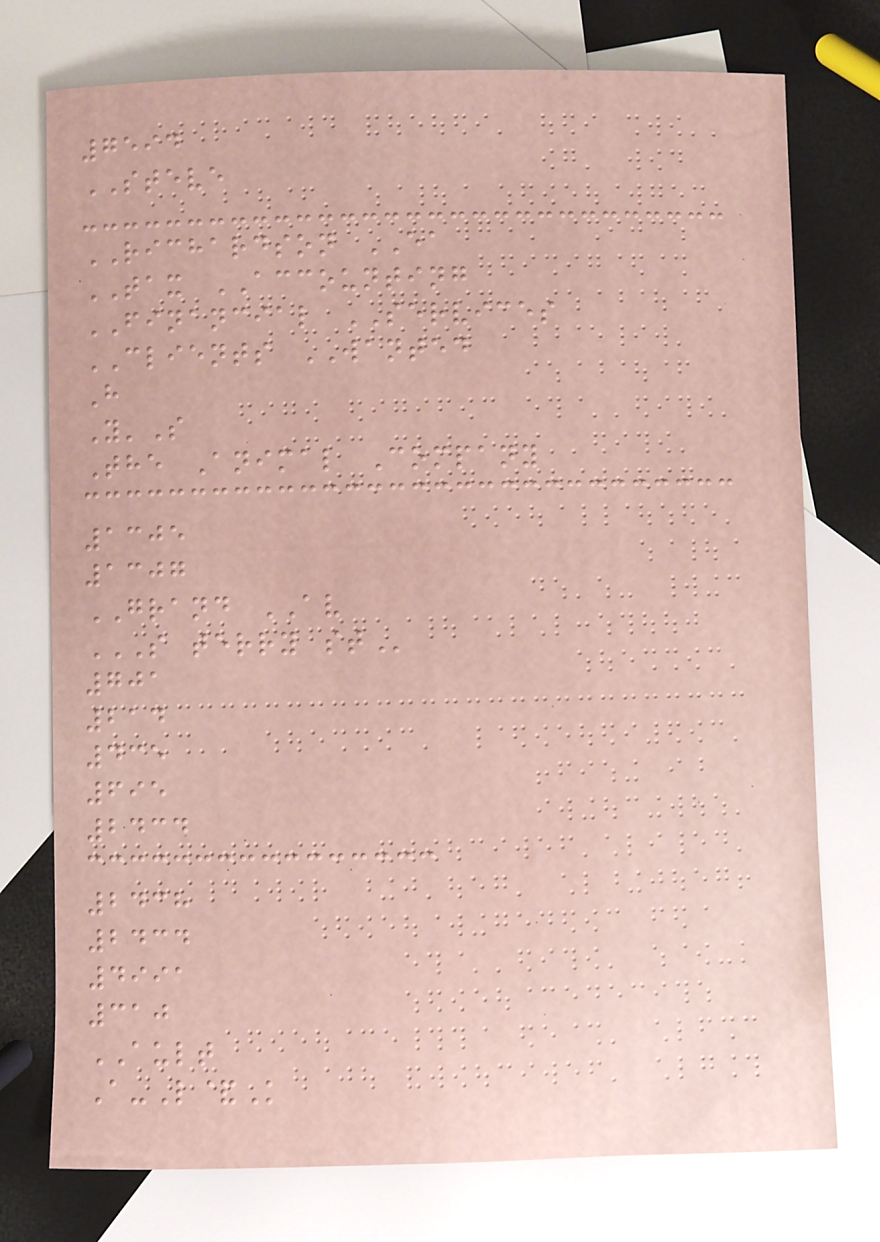7594
STEVE
RICHARDSON EA
TAX ACCOUNTING
FINANCIAL SERVICES
CLIENTS WANTED
H
Y'S
The Animal Company
1305
1307
GRAND AV
S TERRY ST
701
214
435
695
2434
2438
2434
4991
310
AULT
A-L&K
